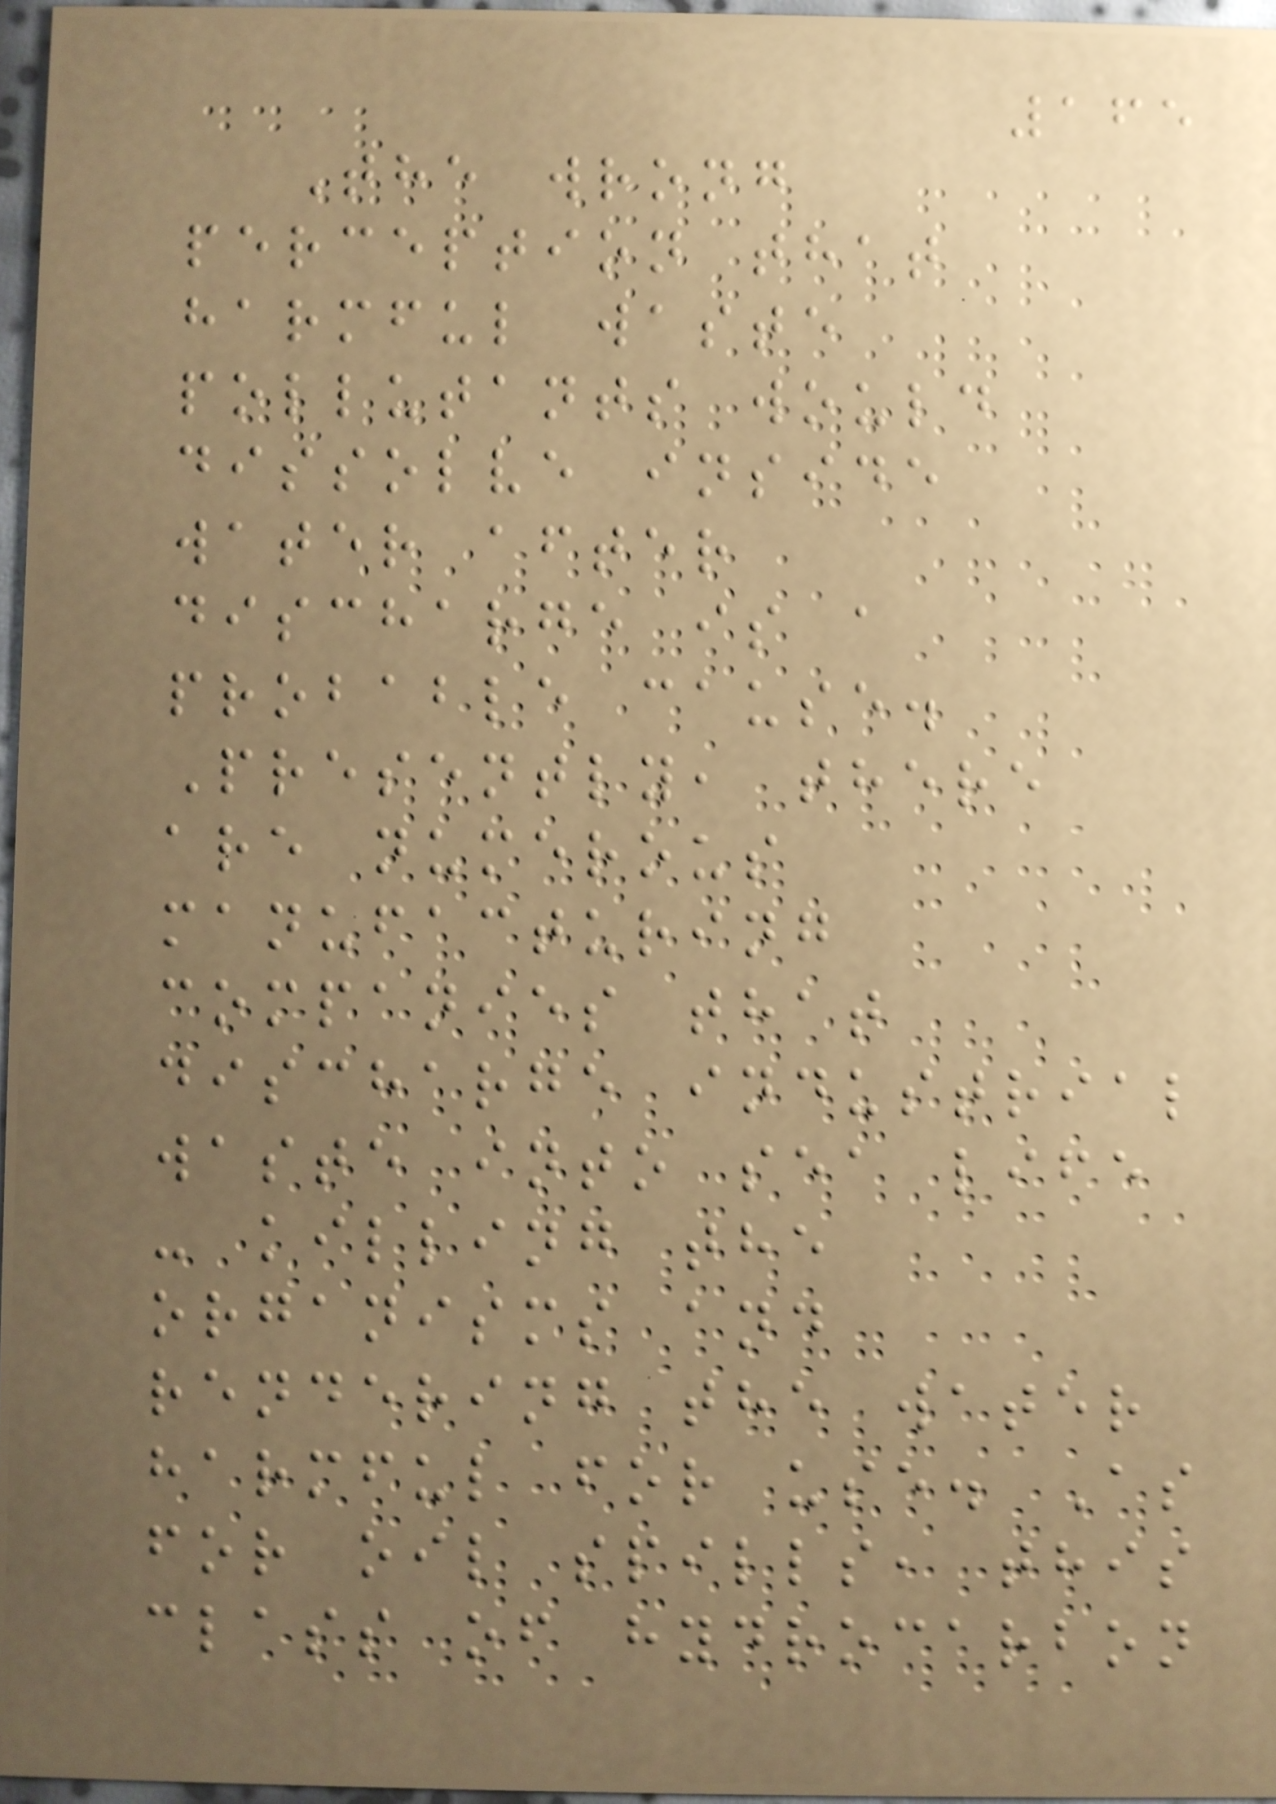165
The wrong
perception that
harmful waste
pollutants would
dissolve inside
water after
discharge is a
probable cause.
Presently, there
are numerous
manufacturing
companies that
discharge industrial
waste into sea life
- killing the
organisms and
rendering the water
harmful for use. As
for oil spills, this
class of hydrocarbon
